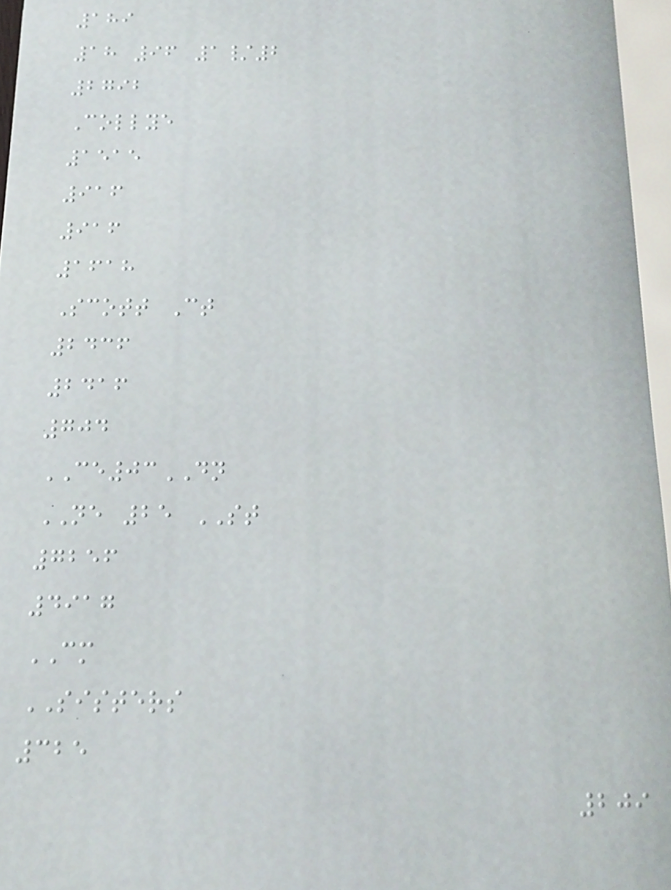189
18 96 1/2
2792
Collye
1515
916
916
1618
Scott Ct
2436
2416
704
CE03DN
NE 25 ST
7256
4917
CM
SISTERS
325
209
